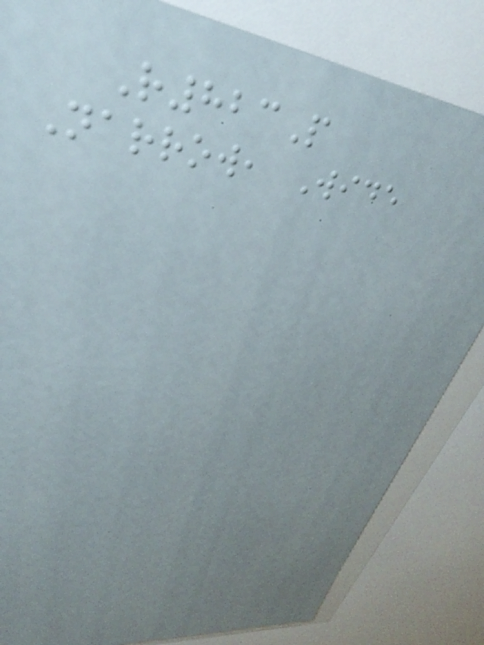R823P
Narrow, Wide
